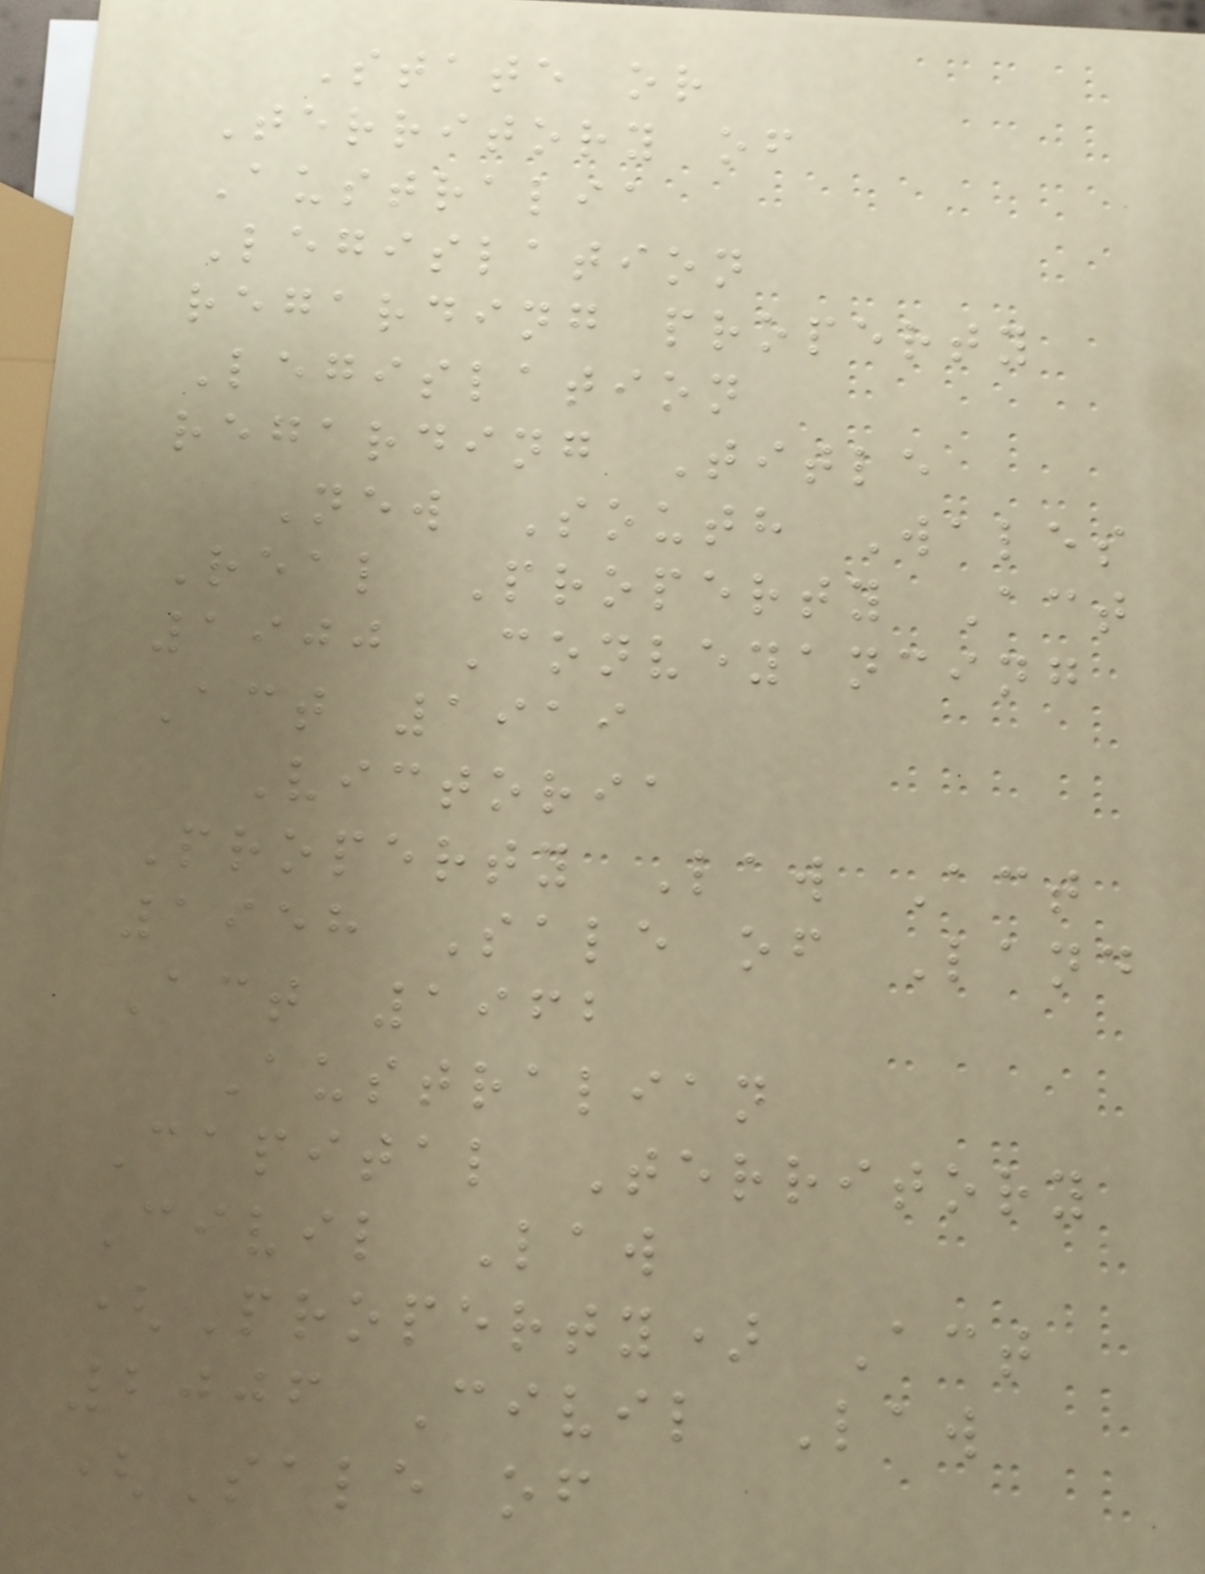State or
Territory of
Australia
Legislation
regarding property
Legislation
regarding Title
New South Wales
Real Property Act
1900 Conveyancing
Act 1919
Victoria
Property Law Act
1958 Sale of Land
Act 1962
Australian
Capital Territory
Civil Law
(Property) Act
2006 Civil Law
(Sale of
